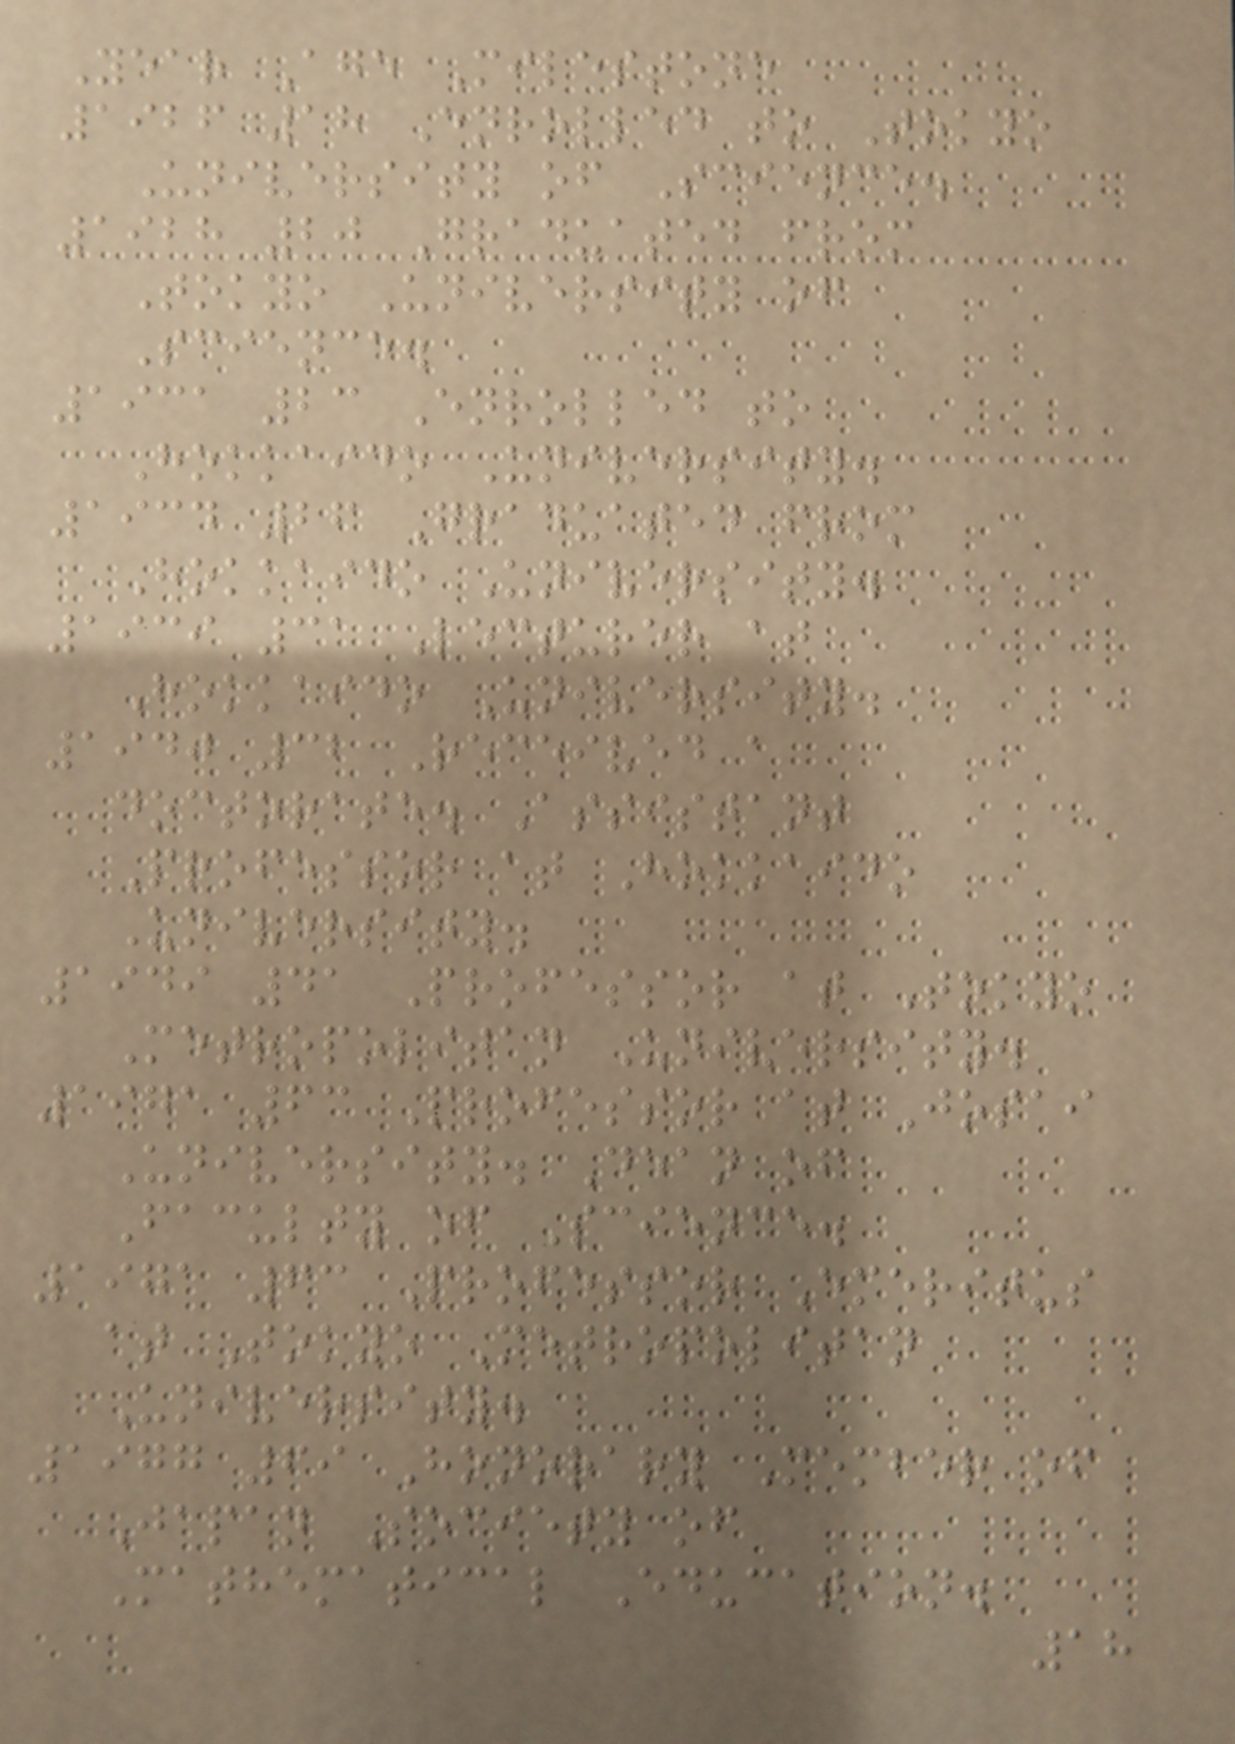Year Age Milestone
1926 18 Enrolled to Tokyo
University of Science.
1928 20 Graduated from
Tokyo University of
Science.
1931 23 Enrolled to
Hokkaido University.
1934 26 Graduated from
Hokkaido University.
1939 31 Lecturer at
Hokkaido University.
1940 32 Received a
doctorate. Assistant
Professor at Hokkaido
University.
1949 41 Professor at Tokyo
Metropolitan University.
1971 63 Professor at Josai
University. Dean of
Faculty of Science.
1971 63 Professor Emeritus
at Tokyo Metropolitan
University.
1977 69 Honorary Member of
Japan Society of
Mathematical Education.
18
